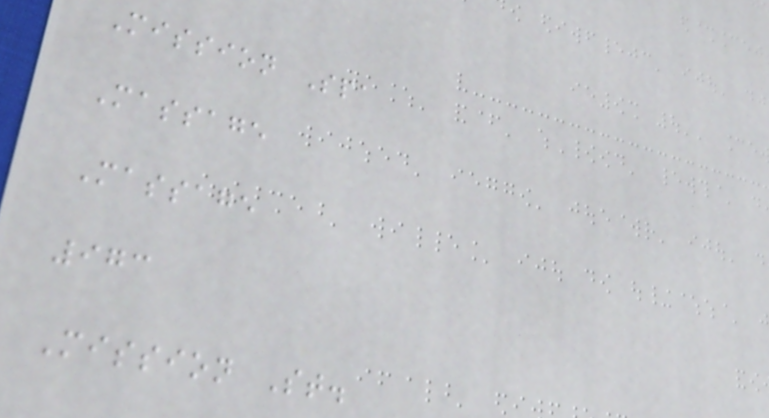Mission Spa
Massage
Massage
973
Mission St.
